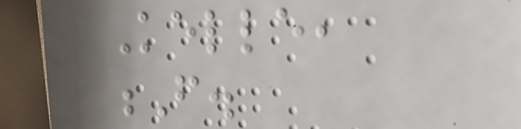Kelle,
F.
